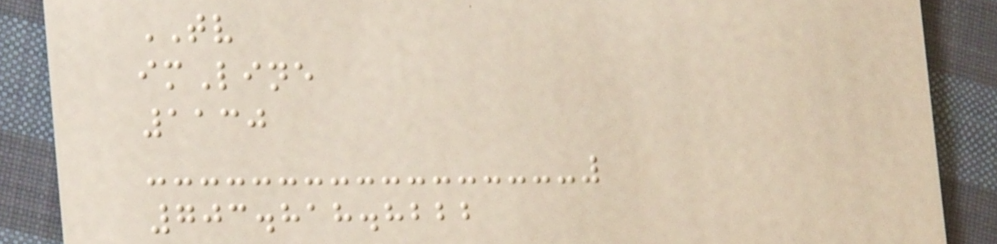TV
imLine
1130
703.818.8222
